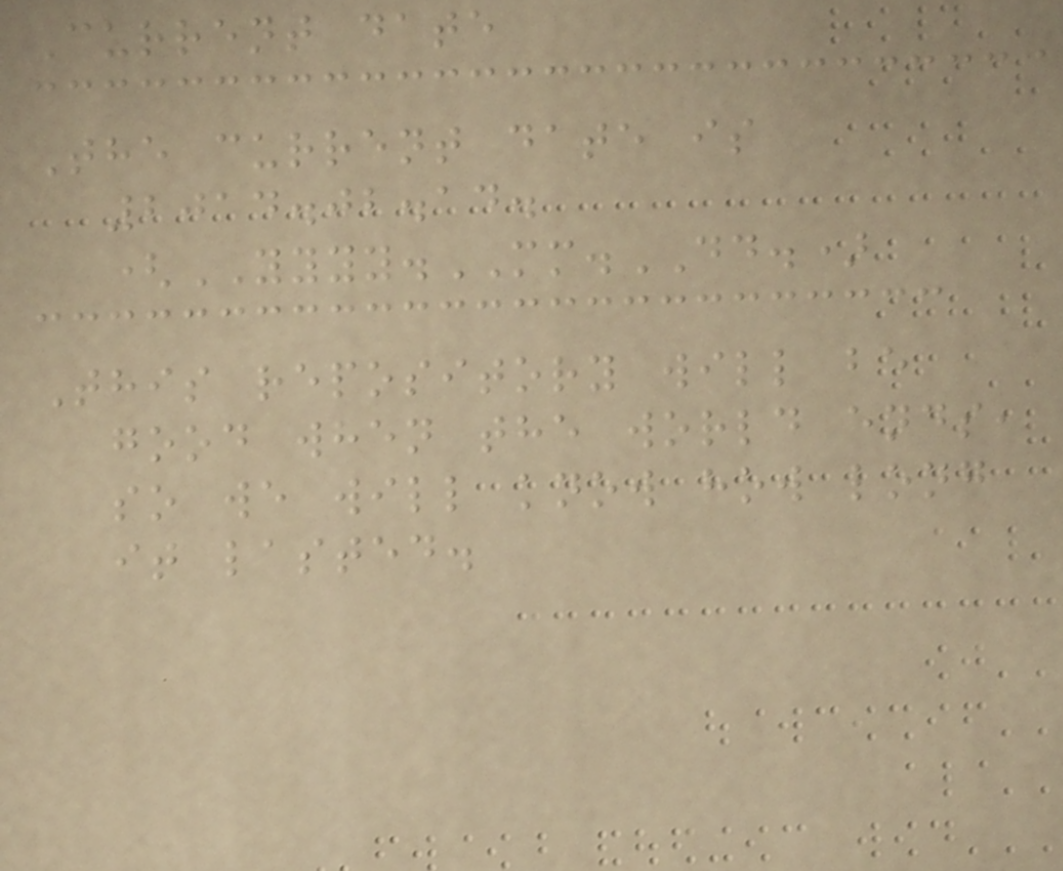Current date
The current date is
2014.02.14.
(YYYY.MM.DD.)
This repository will be
good when the world ends,
so we will know how long
it lasted.
